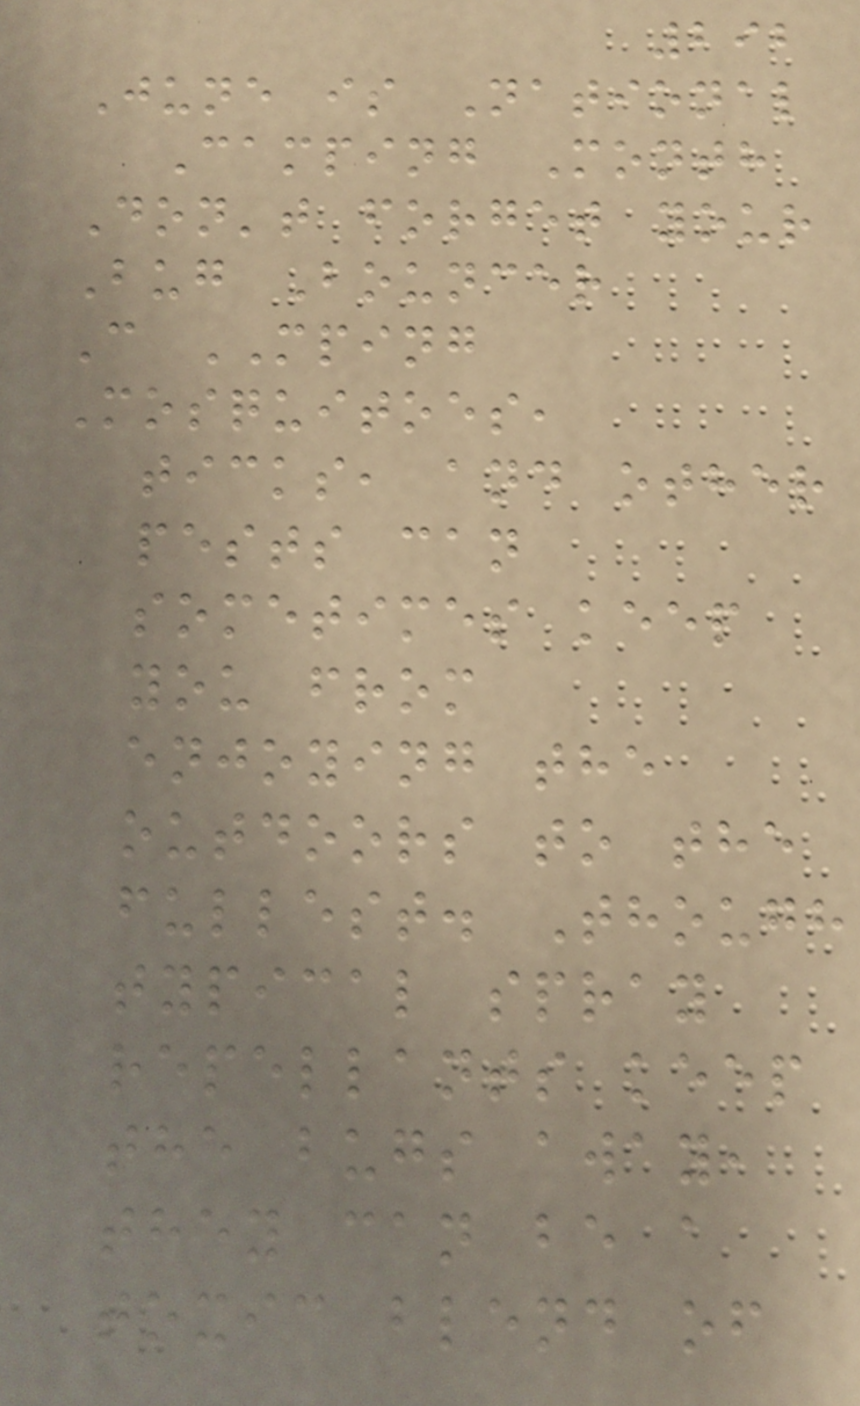292
June is National
Camping Month
Don't forget your
Bug Bouncer
C MPING
Mosquitoes,
ticks, and other
pests can
sometimes keep
you from
enjoying the
outdoors to the
fullest. Though
typical spray
repellants keep
the bugs away,
they can be a
toxic blend of
